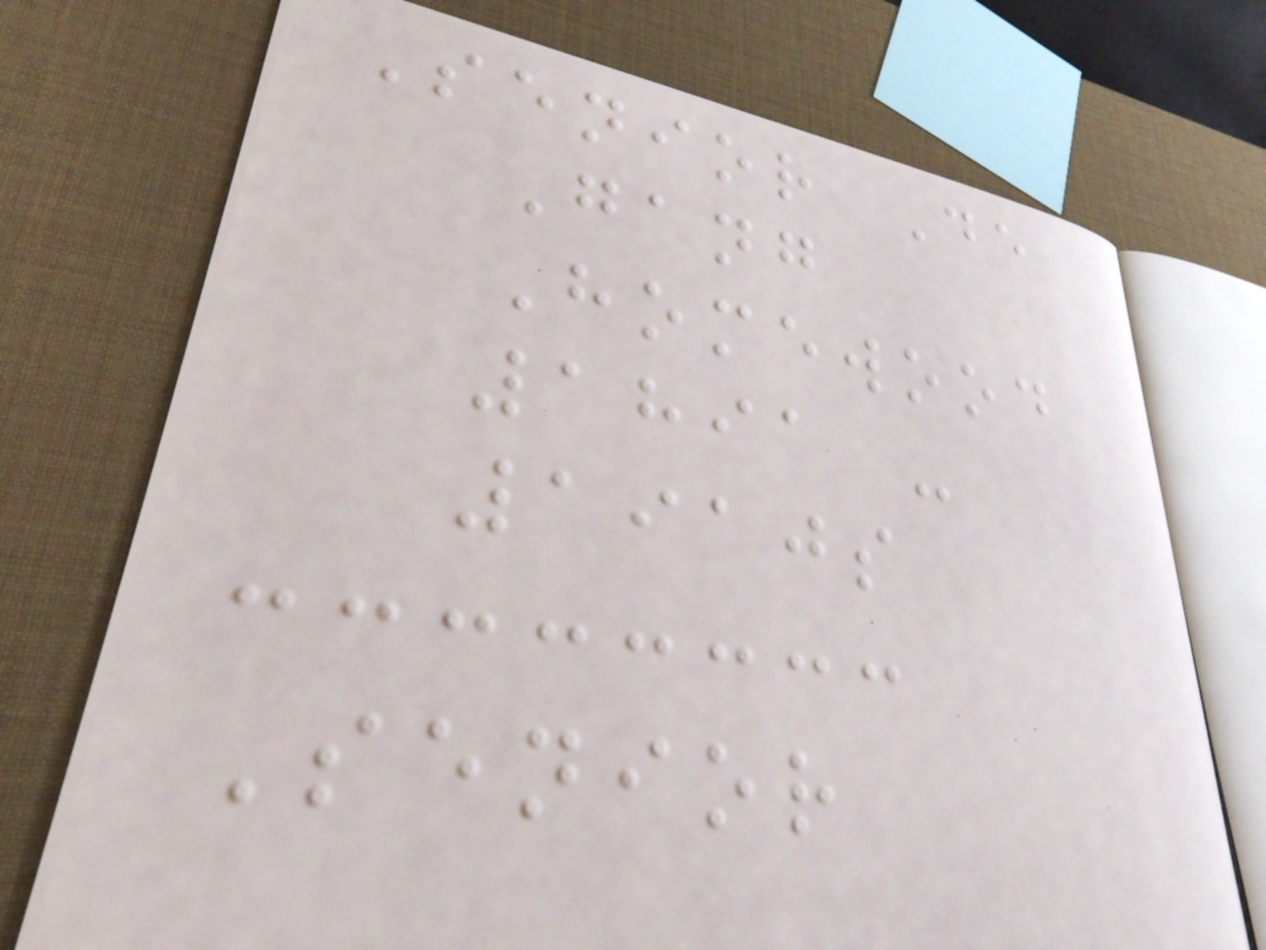Senior De
Gang
Homewood
1891 -
1910s
Senior
